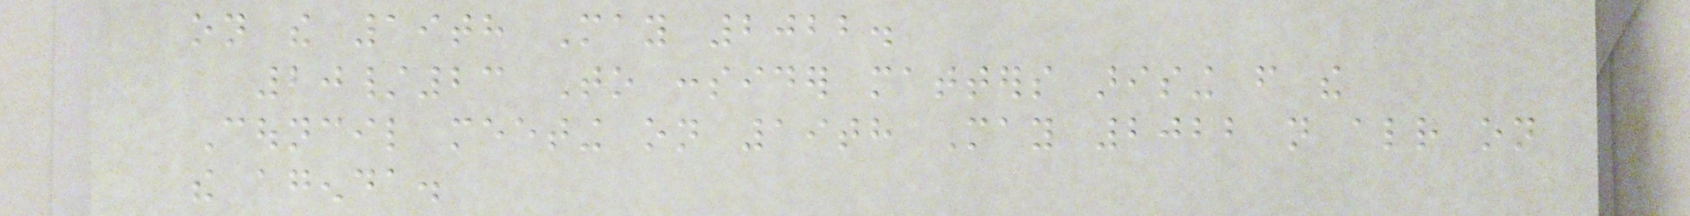on the 19th May 2022.
20/23 To consider matters arising from the
Council meeting on 19th May 2022 not already on
the agenda.
